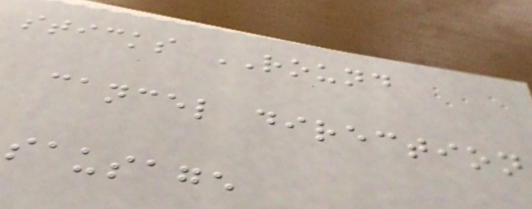sticks ROUND
cancel direction
sausage
